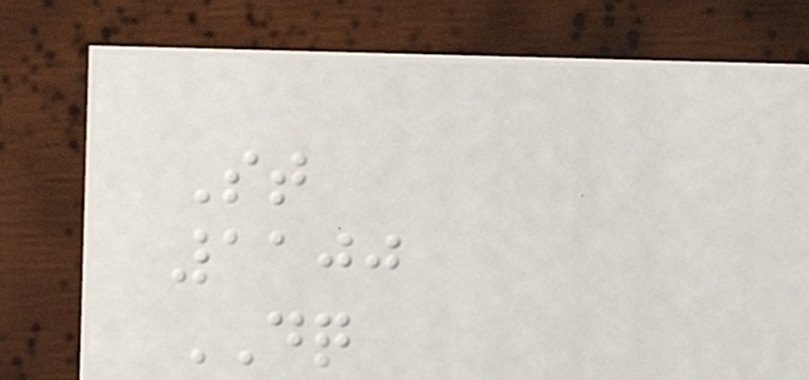St
1100
DQ
